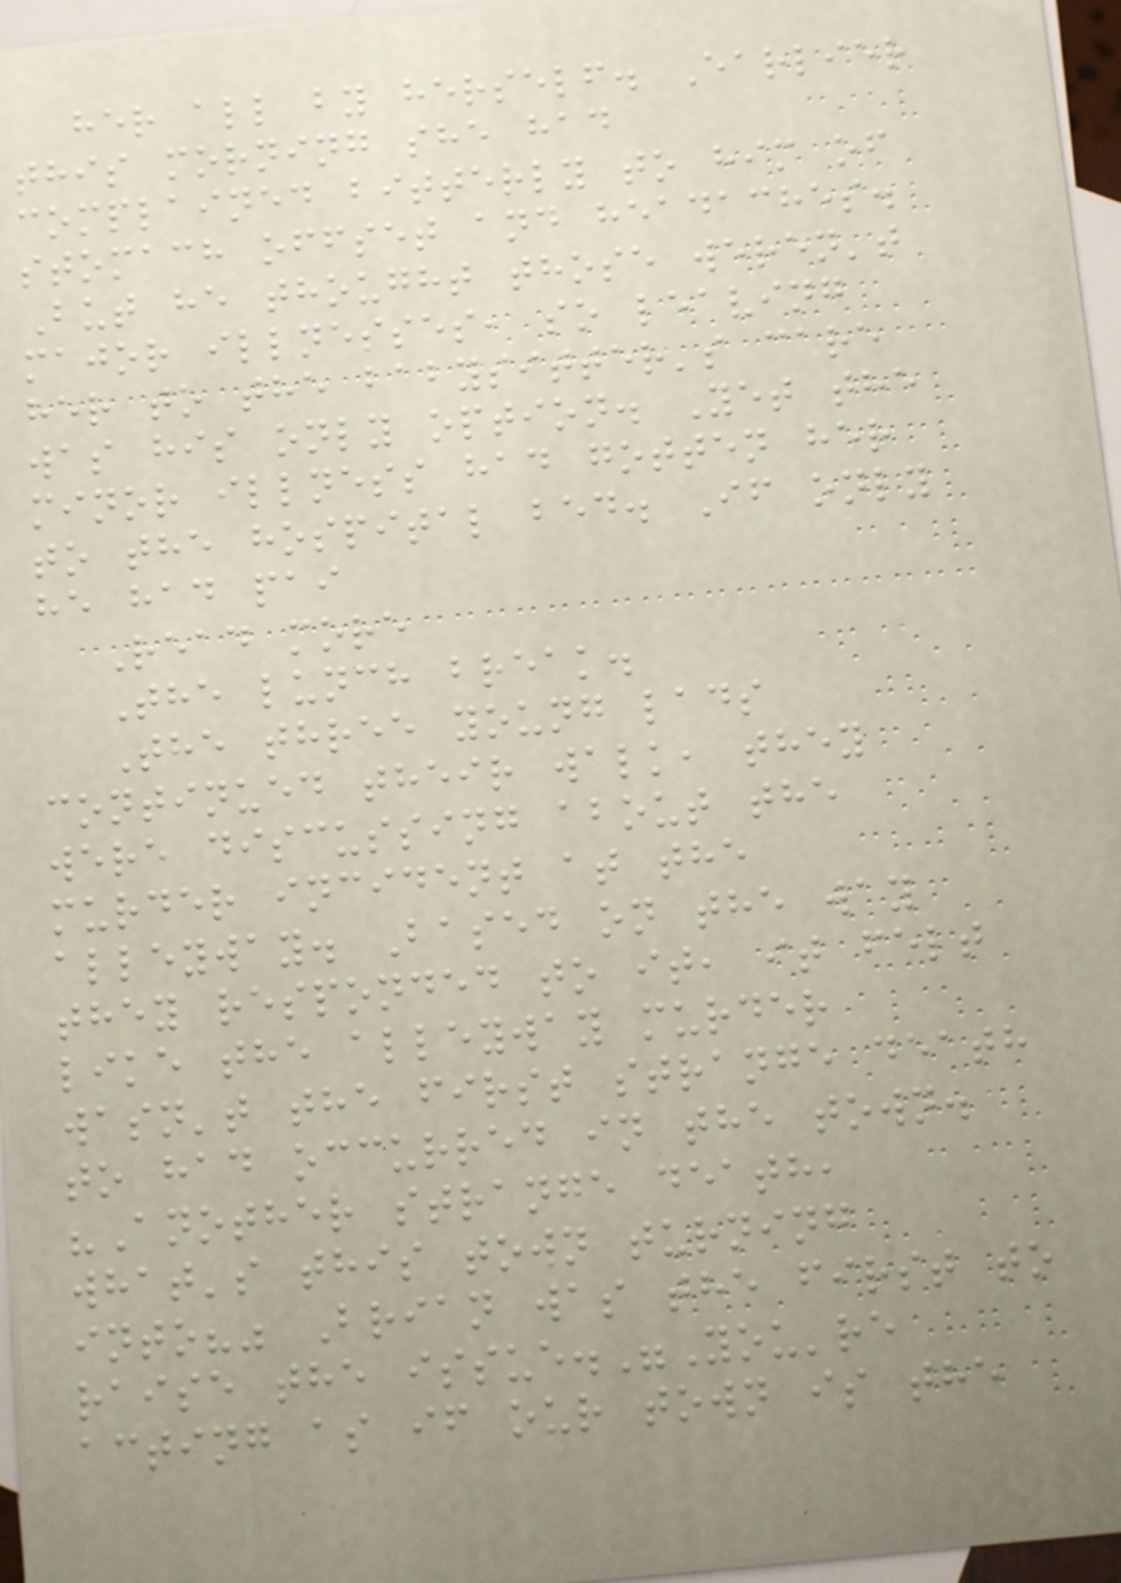her all by herself. Earlier
this morning she had
complained bitterly to him of
stomach offset and headaches.
But he thought those weren't
major illnesses, so leaving
her to the babysitter's care
was his only option. Yet the
minor illness had gotten her
to the hospital bed. If only
he had pai
Read more
The lunch break.
The three young lads
continued their walk, they
were discussing about the
murder incident at the
alleyway. Based on the way
they responded to it, it felt
like the alleyway murder
wasn't the first strange death
to had occurred in the town.
"Another strange death,
what's this town turning
into?" Brian was the first to
raise the issue."You're
acting as if our town is the
